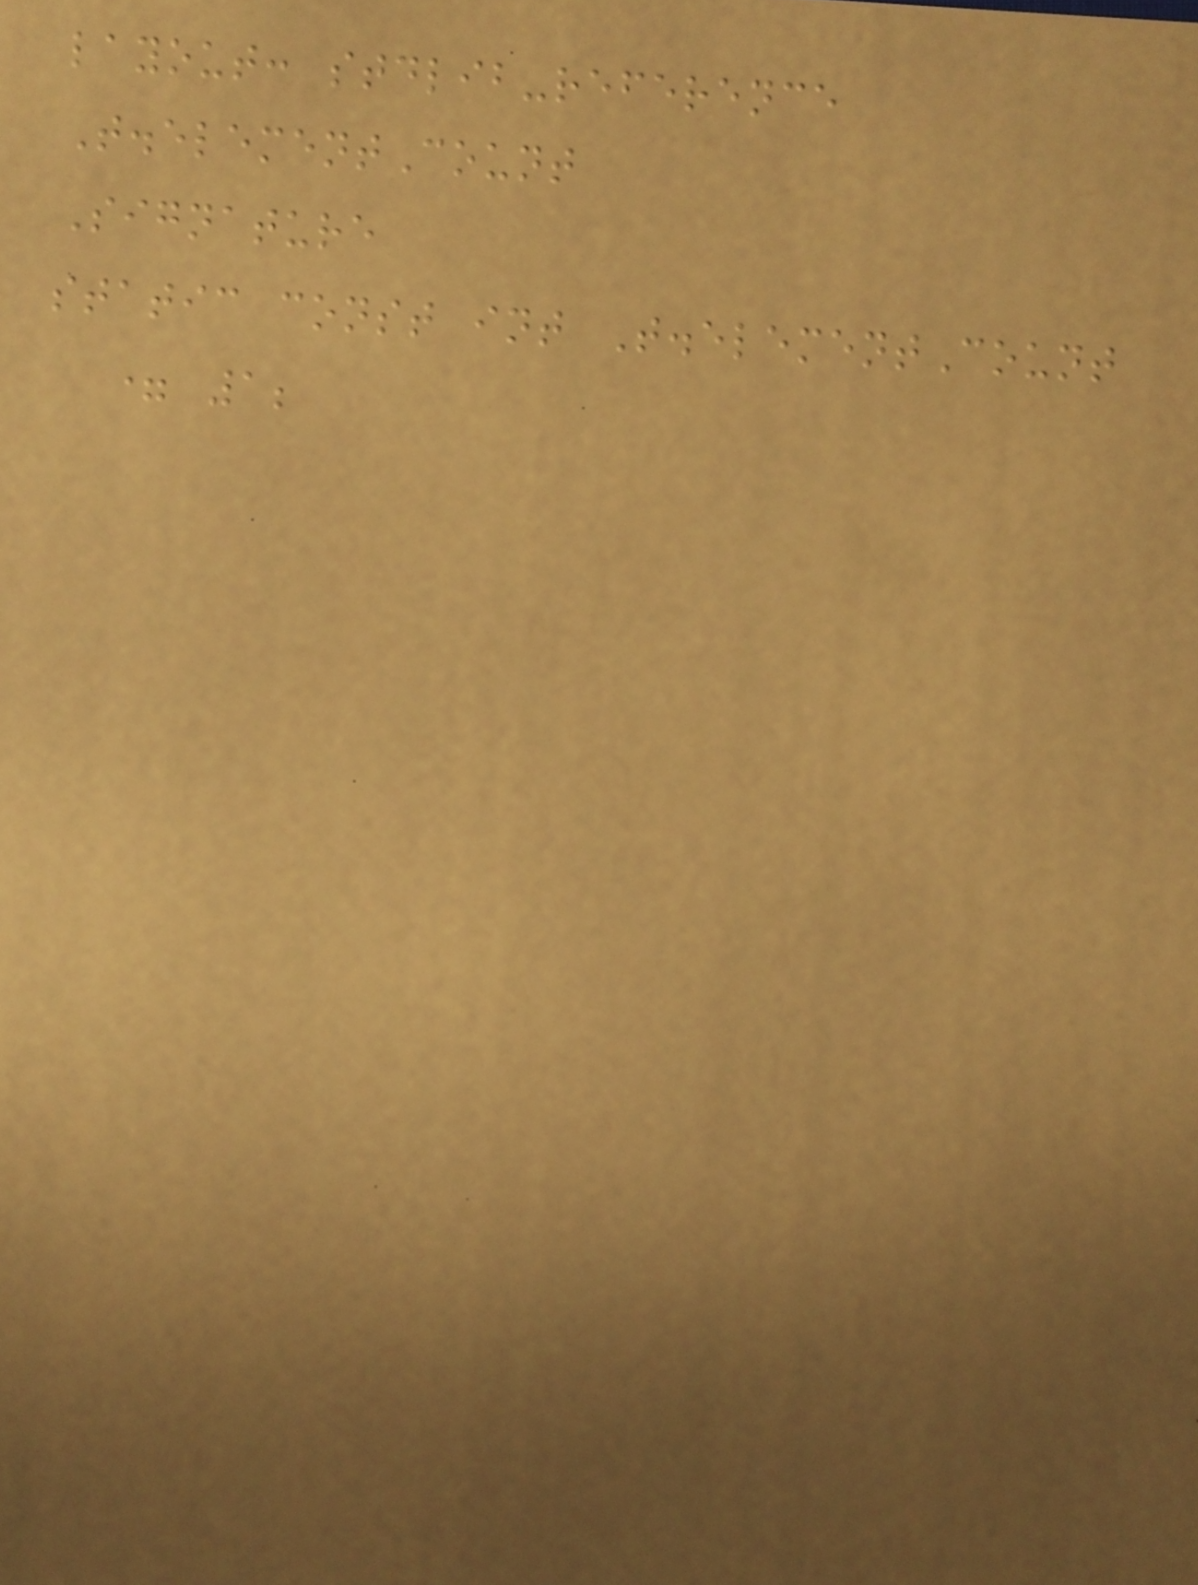layout: stdlib-reference
T.elementCount
Signature
static const int T.elementCount
= 1;
